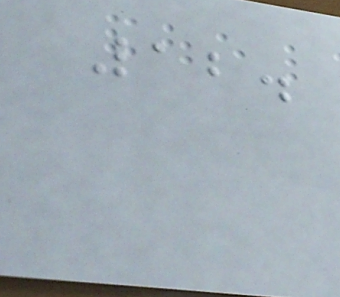12.
